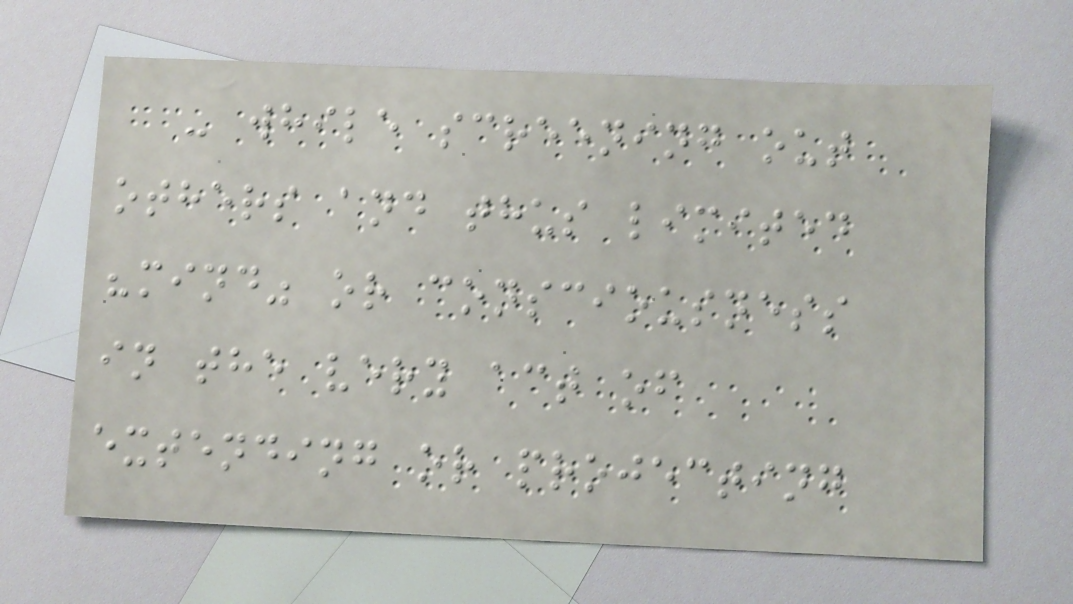- while screening out
others and thus limited
"mind" or consciousness
in the very act of
extending or projecting
